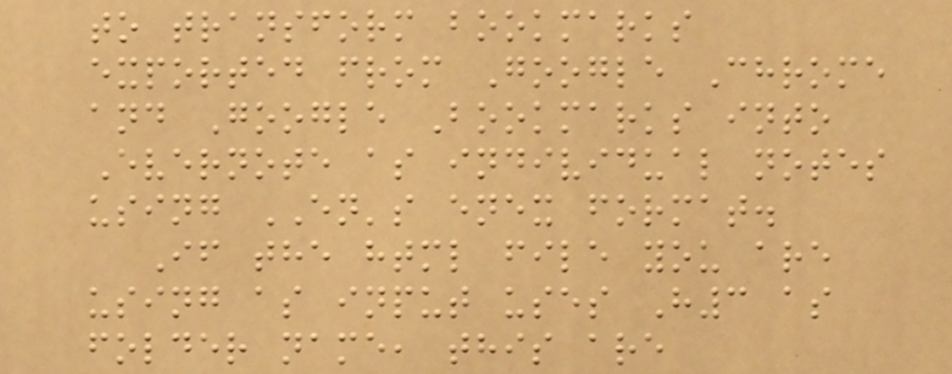to transform bookmarks
exported from Google Chrome
and Google Bookmarks into
Evernote as individual notes
using EN's enex format.
If the html file you are
using as input uses H3 as
folder name, this are
